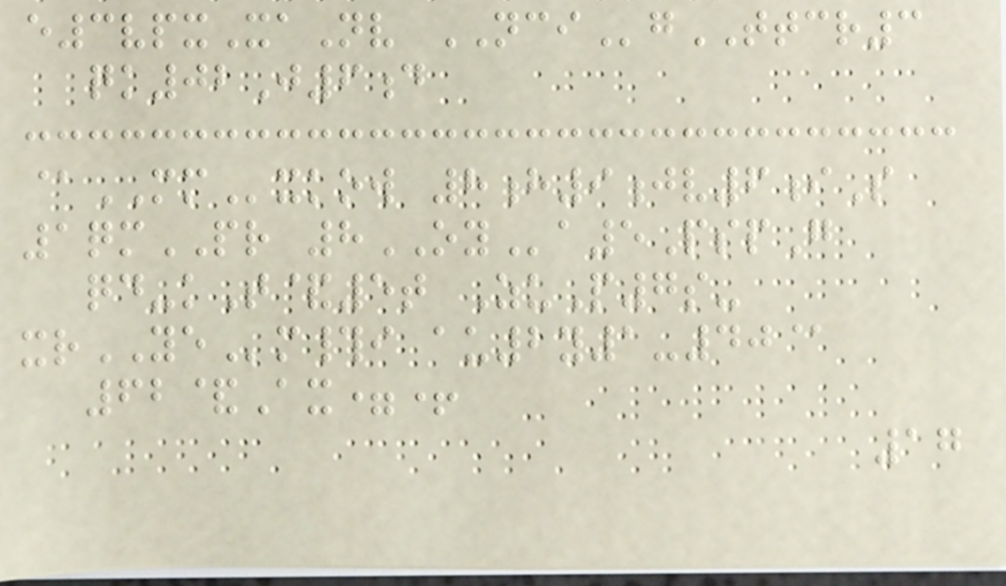e3vpxXaNv NCIgTTCR3
qk02J6d
@MMxkow 8h9jv6iS
1qmPR 8OYa5PspG
qd-kT&5t ZuP7s-
xrYEm#i au2y1-40@
62&Ax=+
17
